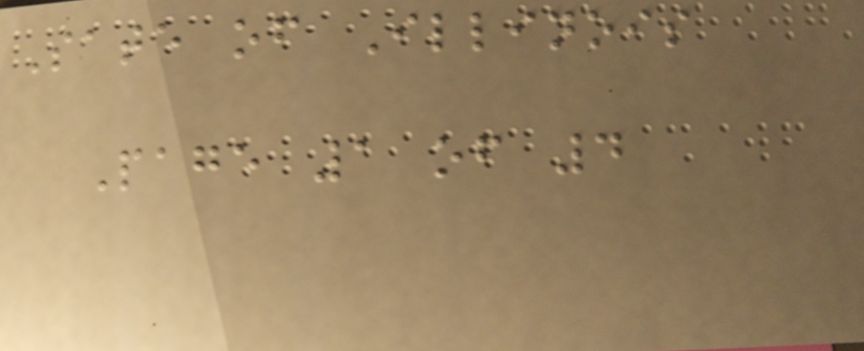Sate of Illinois
Page 1 of 4
